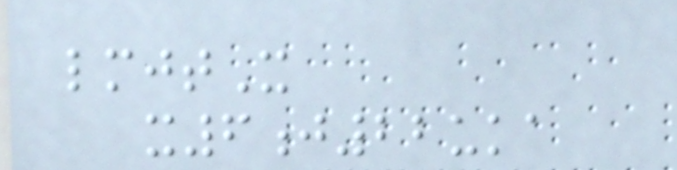lmjtX
x6j22uka
